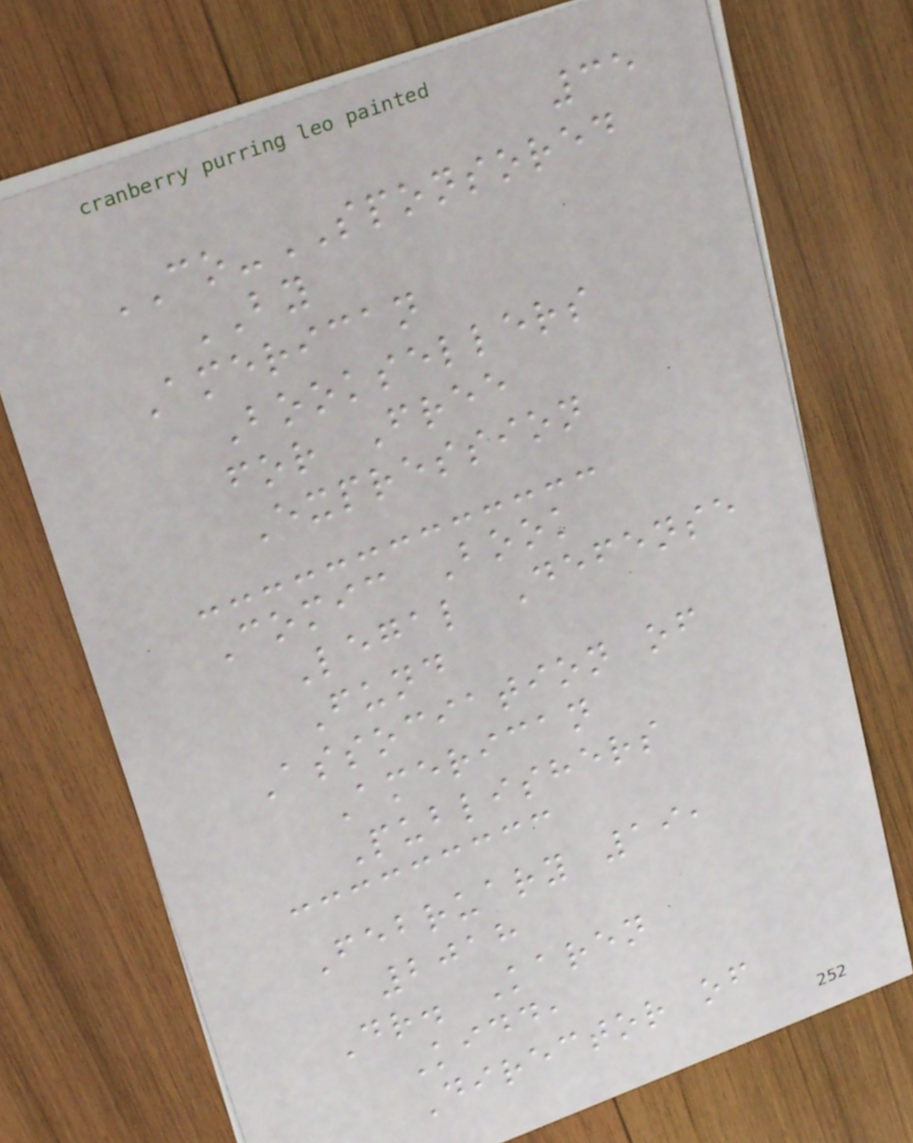35
CO-SPONSORED
BY
American
Booksellers
for Free
Expression
Comic Book
Legal Defense
Fund
Association of
American
Publishers
February 19,
2018
Dr. Karen
Kidd,
Director of
